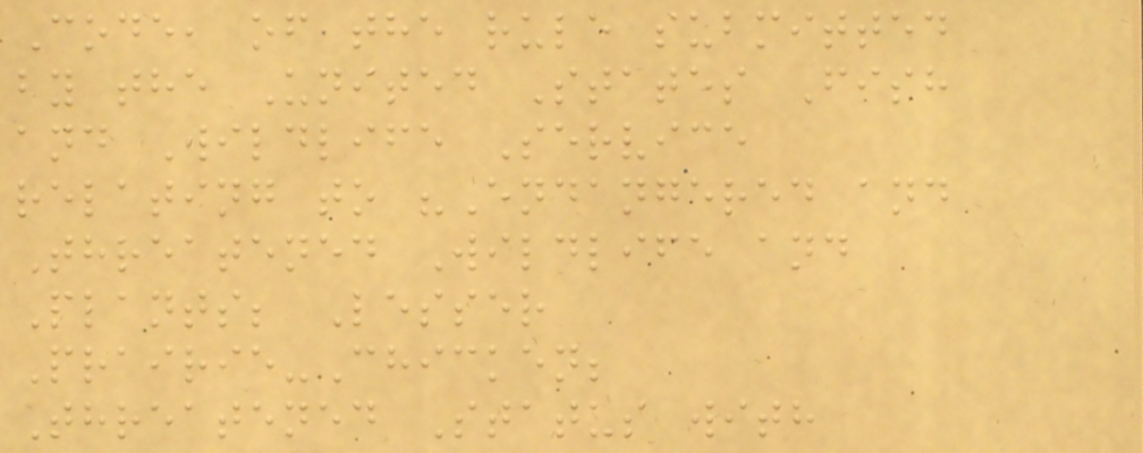Code, of the rule submitted
by the United States Fish
and Wildlife Service
relating to "Endangered and
Threatened Wildlife and
Plants; Lesser
Prairie-Chicken;
Threatened Status with
